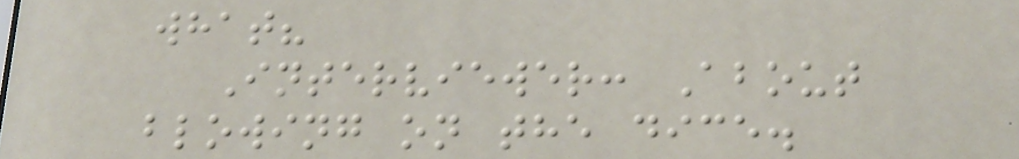what?
Interviewer: About
blowing on the dice.
